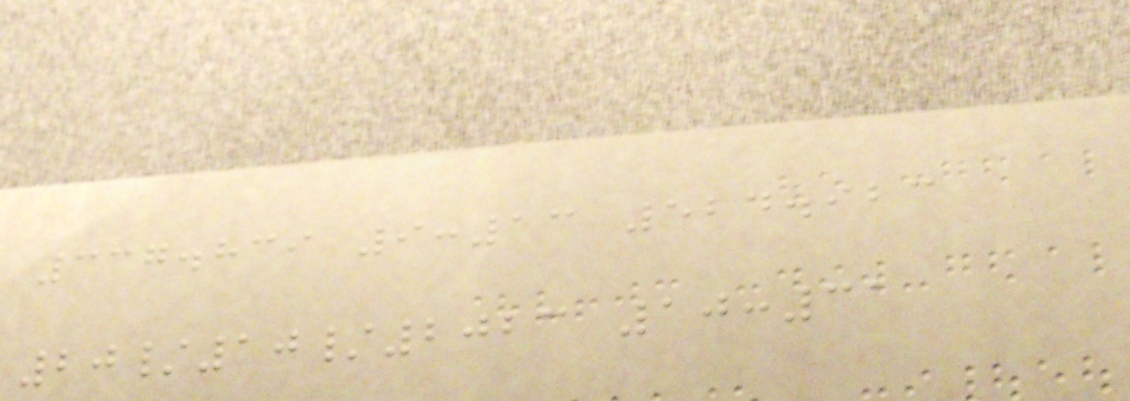337.839 9:13 524.923
20/10/2023 10:31
